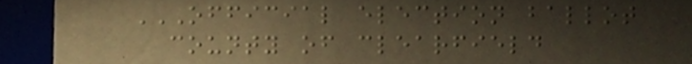OFFICIAL ELECTION BALLOT
COUNTY OF CLEARFIELD
